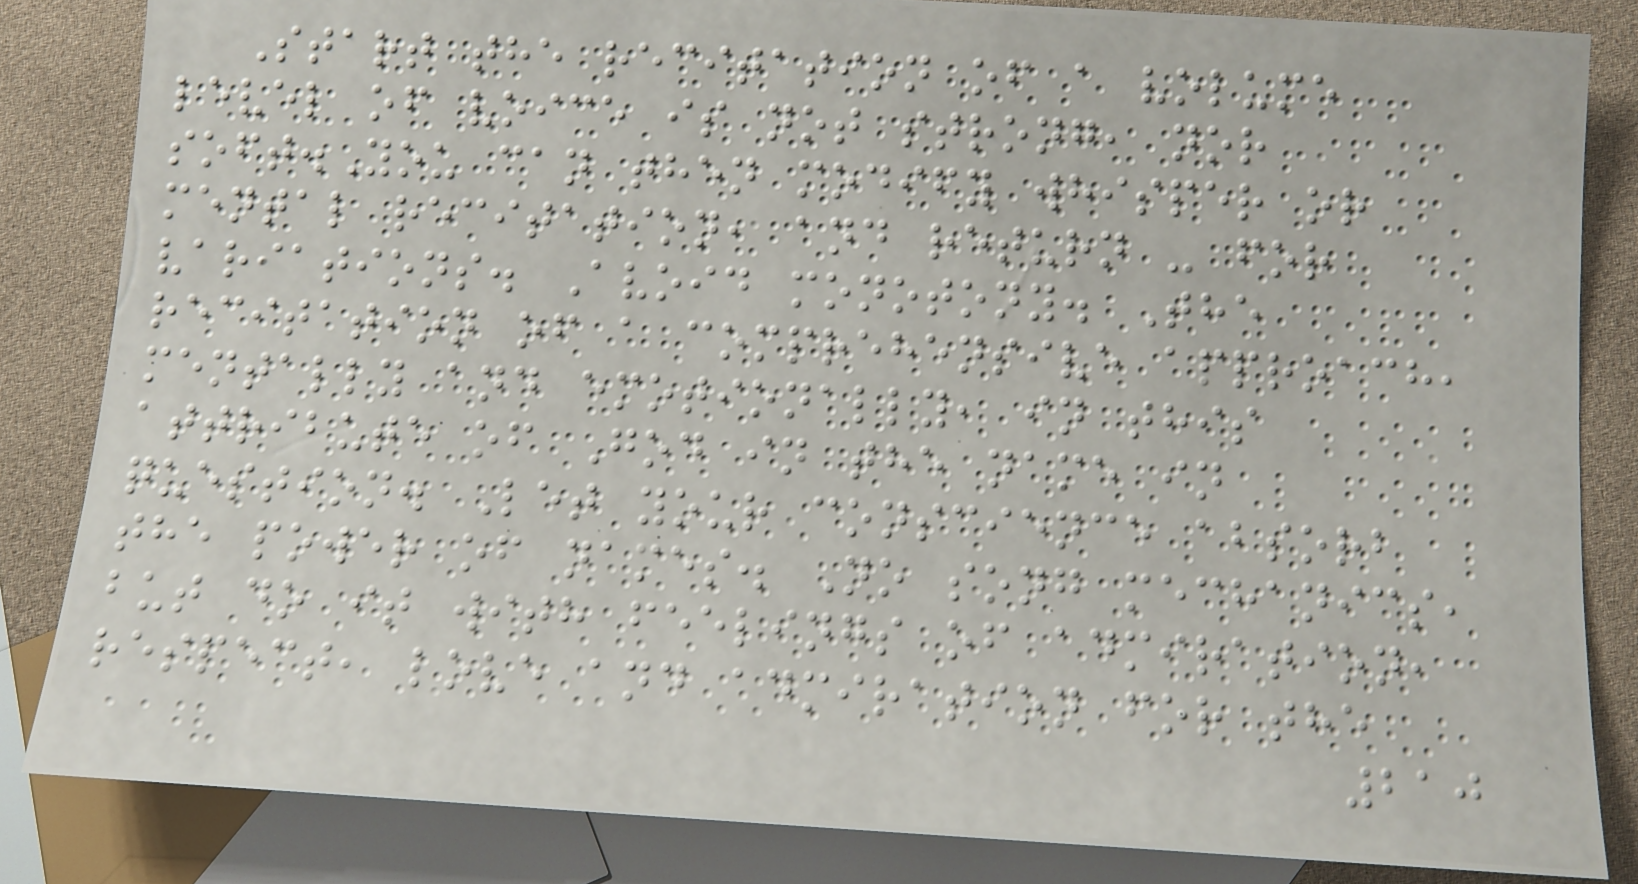Start the recitation of a volume
level of voice is not strong, nor
soft.You can then modify whisper or
mental recitation, and return - for
variations. Avoid monotony. The
recitation of a comprehensive approach,
mentally and emotionally, in this
attribute of God in the name in
question. Let your conscience absorb
the power of names. No song mechanics,
but do it with feelings of admiration,
respect, love and admiration for the
210
